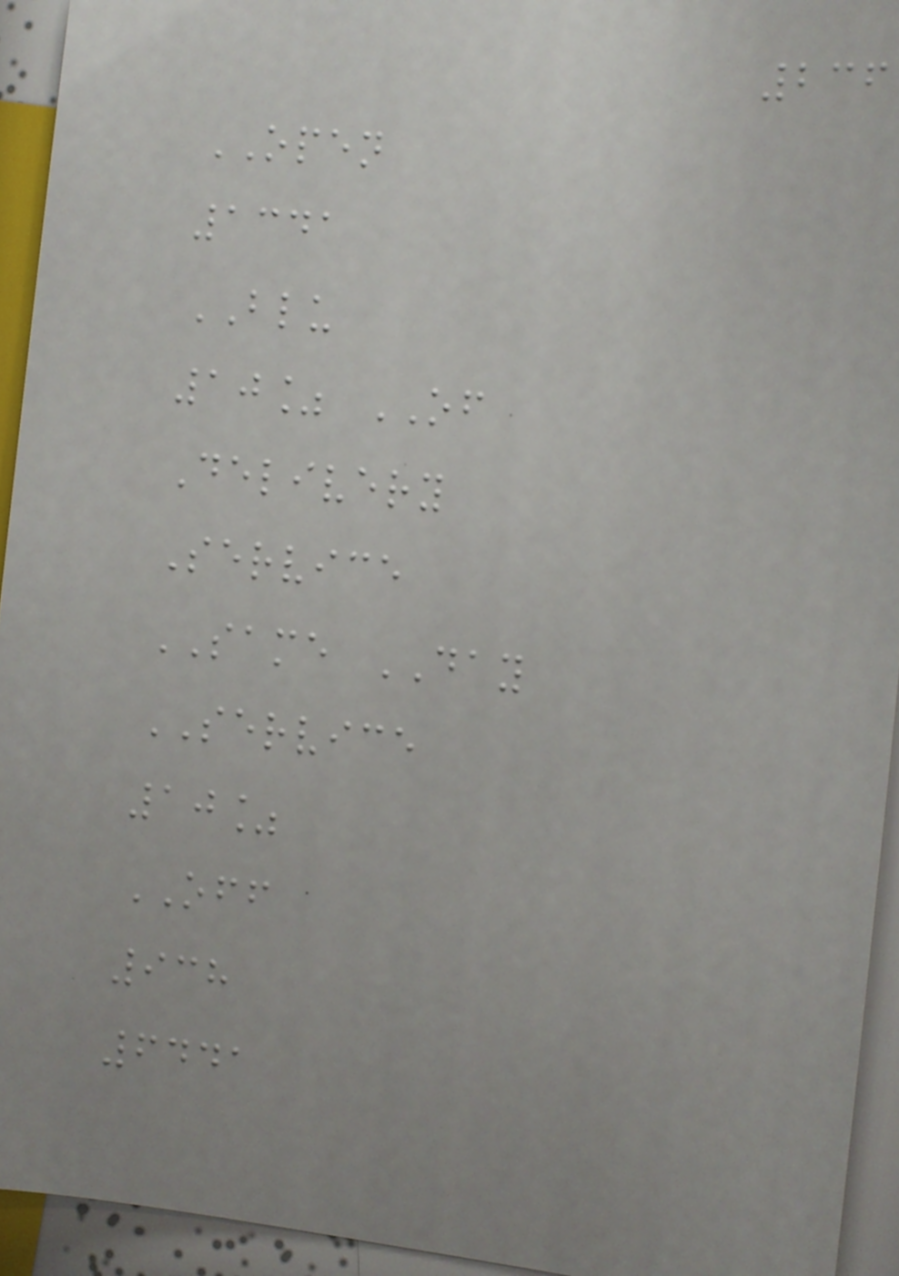236
OPEN
1341
BLU
10% OF
Delivery
Service
SAME DAY
SERVICE
10%
OFF
938
6441
